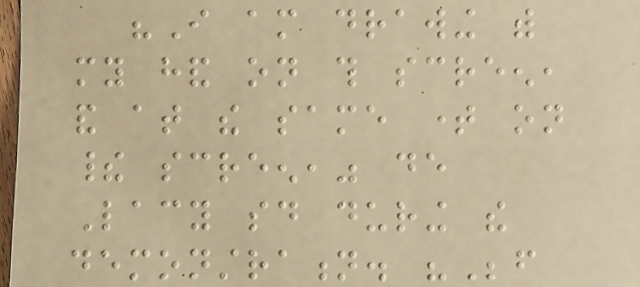"I am drawing with
my hand on this screen,
and at the same time on
their screen," de
Lacy said during the
demonstration. "Before
